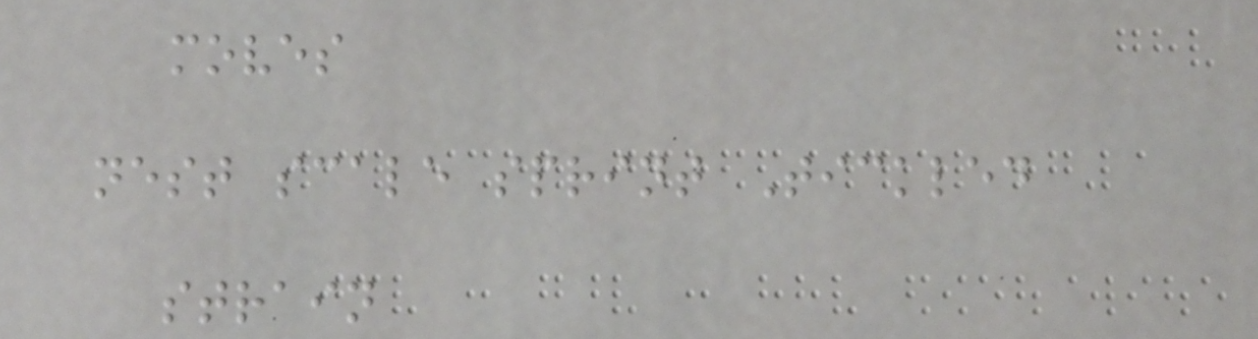moves
nest scale sprint Tickled
strain
